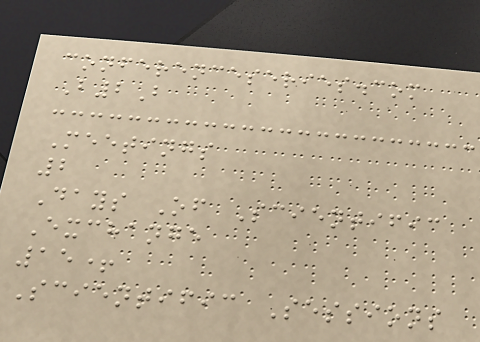conferenceseries.com
B2B
Meetings
2
Days Of Scientific
Exchange
15+
Scientific Sessions
